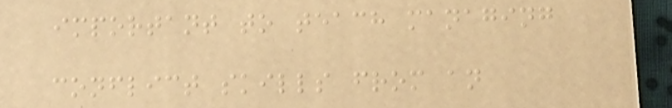important to teach managing
conflict skills from an
